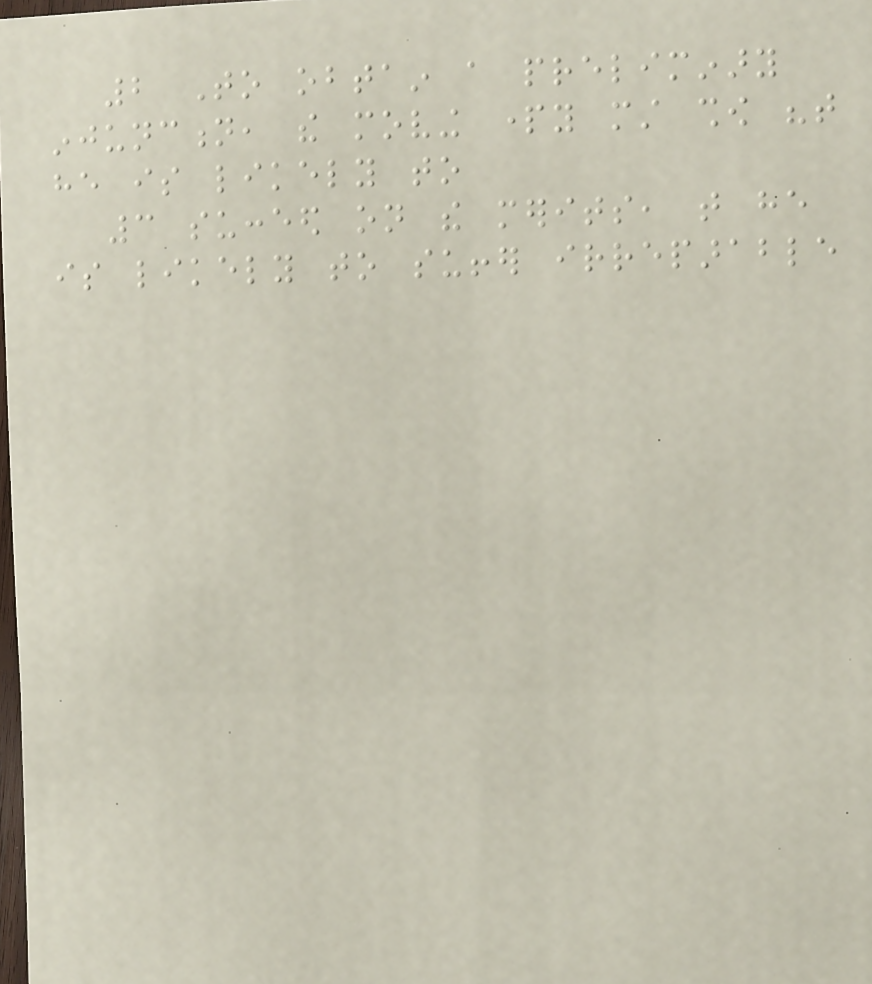2 To obtain a preliminary
injunction, the moving party must show "that
he is likely to
3 succeed on the merits, that he
is likely to suffer irreparable
